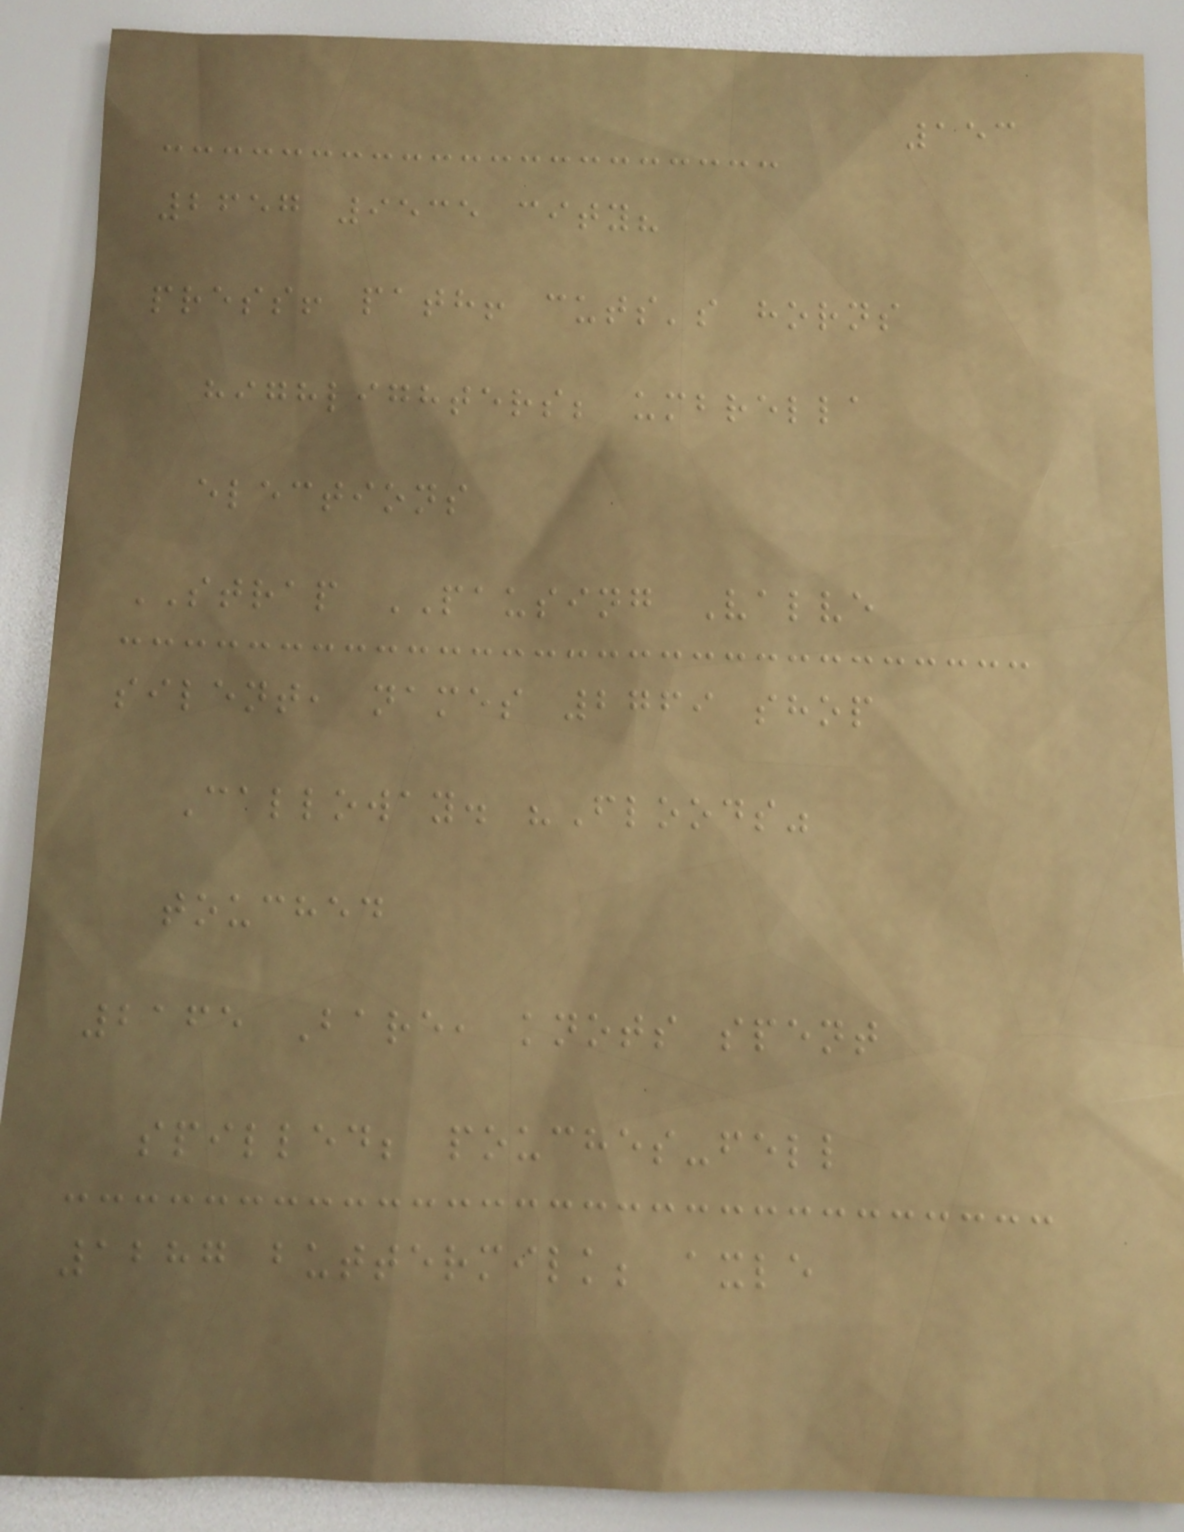153
2657 9535 city?
press! path! cuts's horns
highlighters; umbrella
elections
STRAP PAUSING Valve
silent, names 2769 shop
Calloway. "Floods"
touched
2165 Bare, knots spent
spilled; pouches-fell
1287 buttermilk; axle
